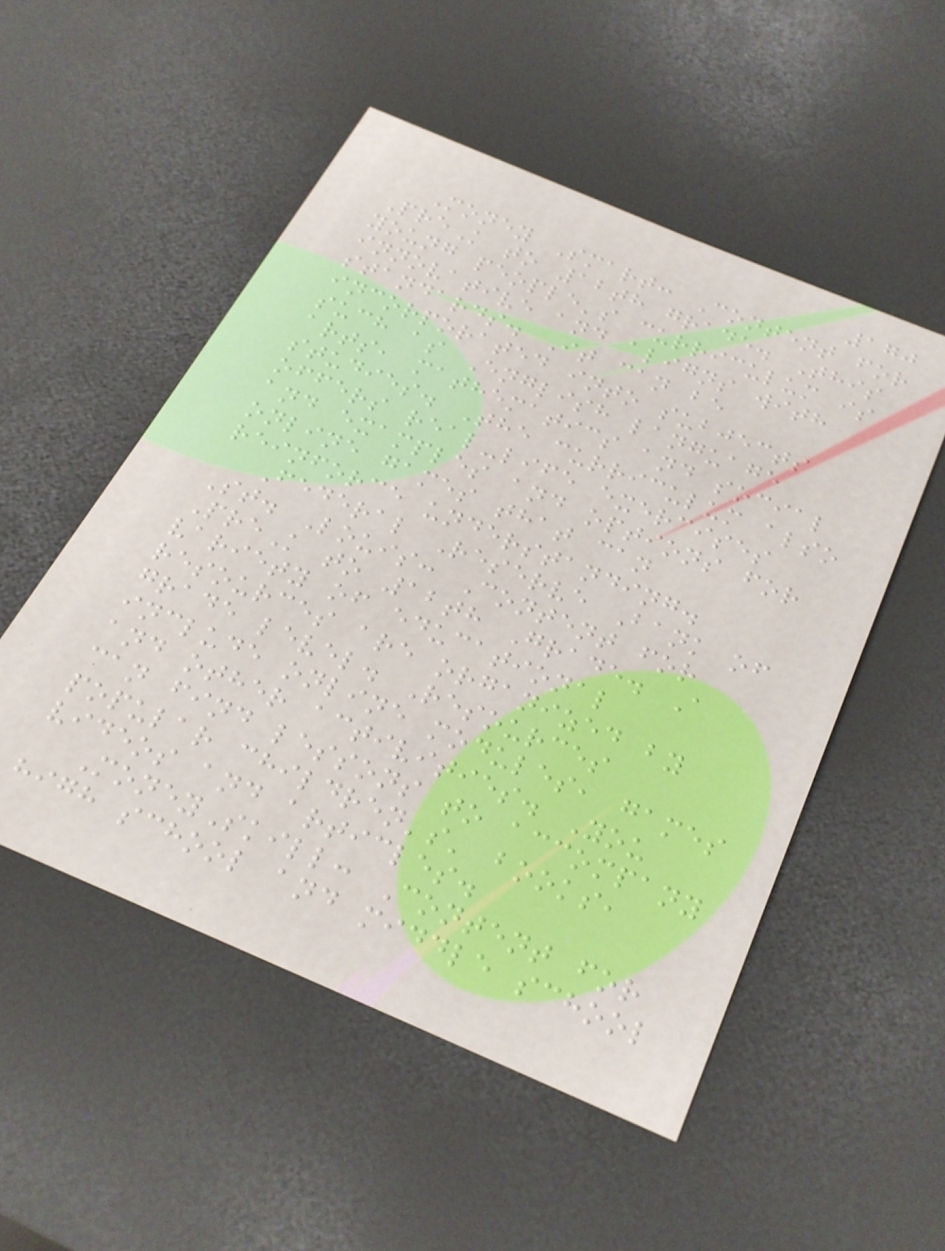170
Money Smart: Content for
PreK to 12th grade. This
young people's curriculum is
innovative and aligns with
standards. It can be
incorporated into subjects
such as English language
arts, mathematics and social
studies. The curriculum also
offers real-life exercises
and examples and options for
online games that can
reinforce understanding.
Federal Reserve Bank of
St. Louis: Content for
PreK to 12th Grade. A
variety of educational
resources are organized by
grade level. Resources
include online modules, games
and other activities. You
can find lessons to accompany
popular children's' books,
videos and articles.
MoneySkill: Content for
high school and middle school
